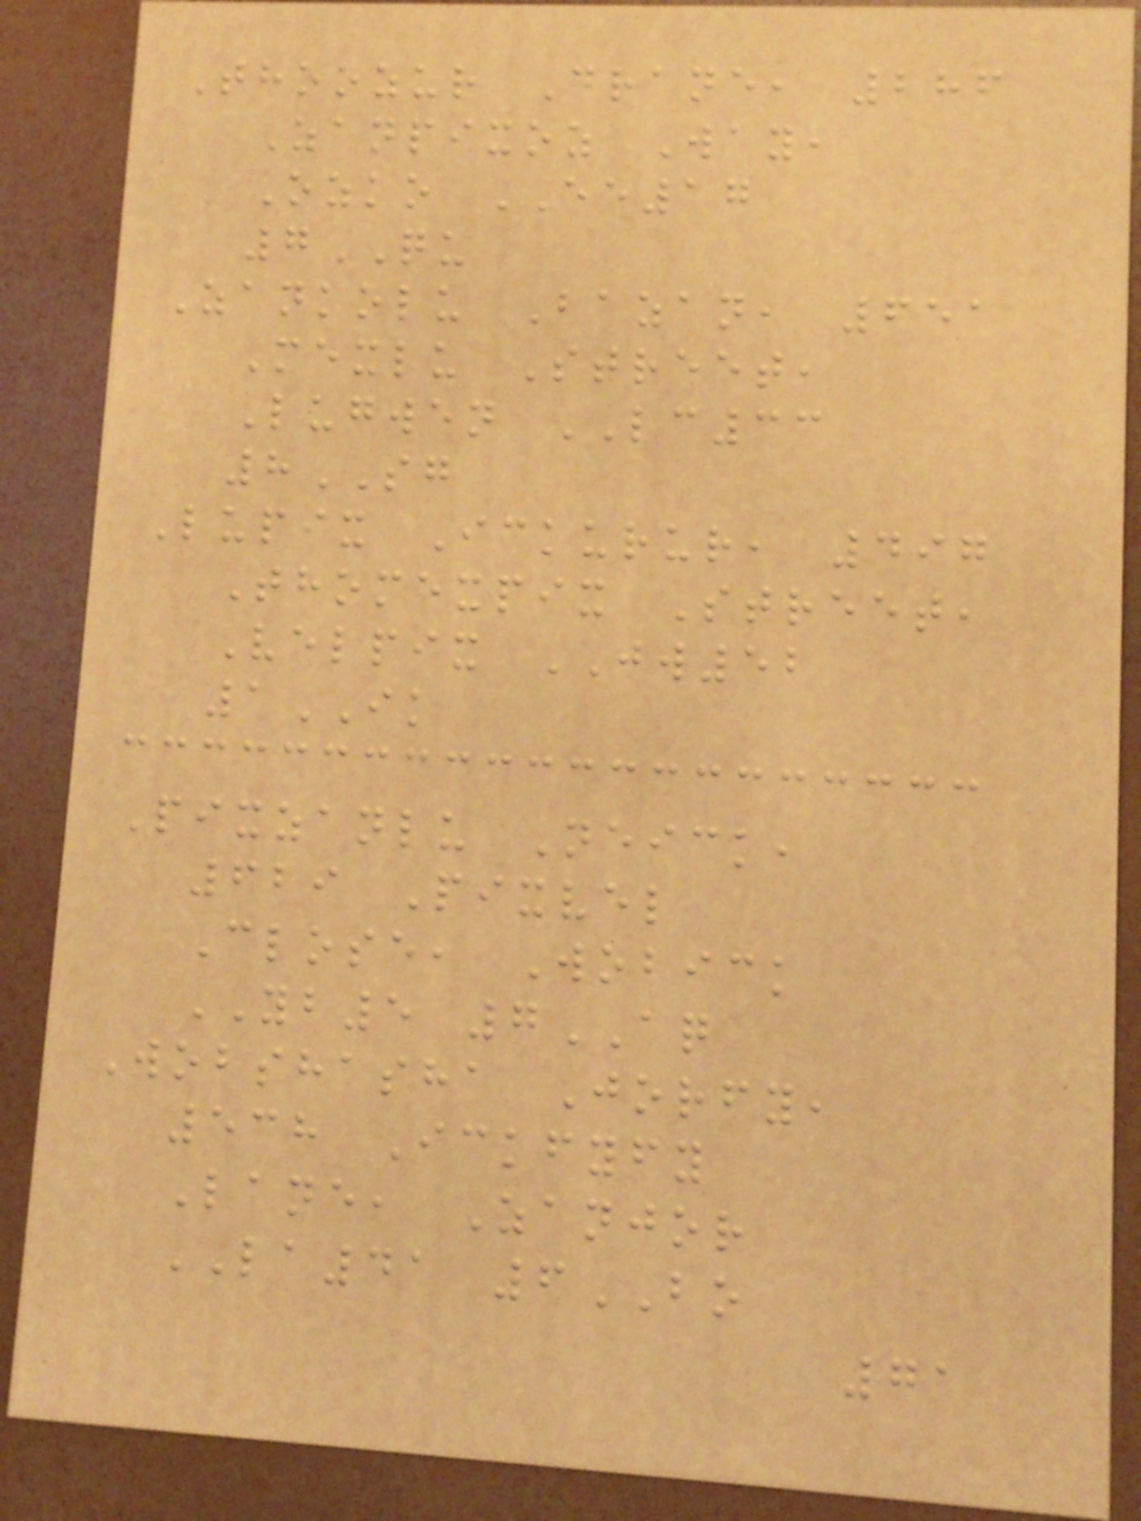Thoozur Drane, 286
Zanpixoz Way,
Ozko EE17
7QU
Zankolu Bazan, 651
Mexlu Street,
Lugwen LC33
8SG
Lupix Ickurur, 497
Thomexpix Street,
Velpix JW52
1IK
Pixzanlu Neick,
629 Pixvel
Close, Wobick
YB5 7AQ
Wobshasha Jorfy,
538 Ickfyfy
Lane, Zanjor
LA41 6BO
71
